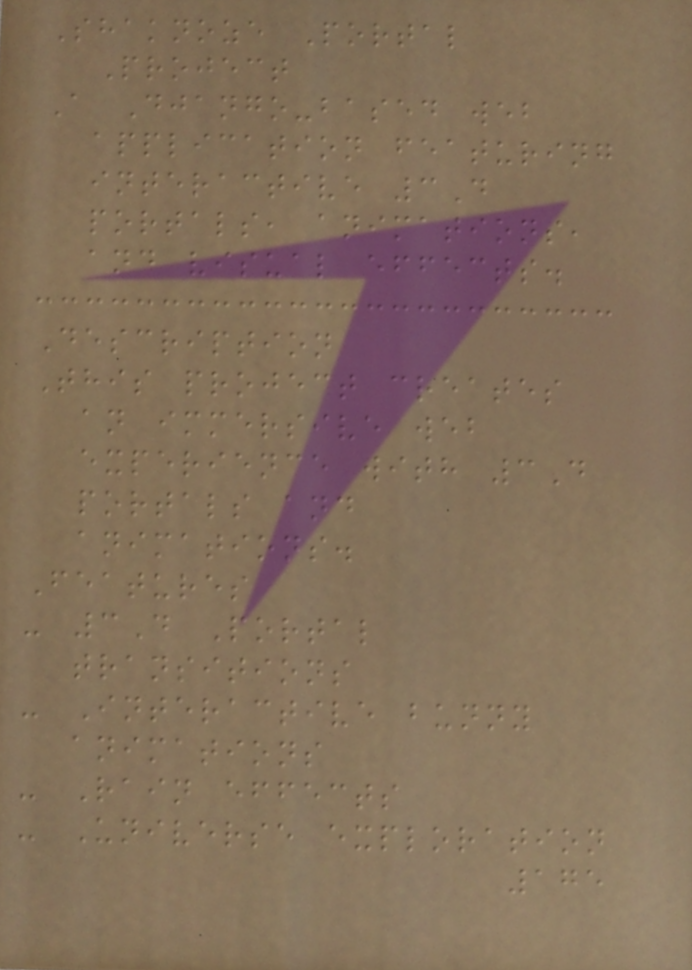Shaknoze Portal
Project
A Django-based web
application featuring
interactive 3D
portals, animations,
and visual effects.
Description
This project creates
an immersive web
experience with 3D
portals and
animations.
Features
- 3D Portal
transitions
- Interactive bunny
animations
- Rain effects
- Universe exploration
175
